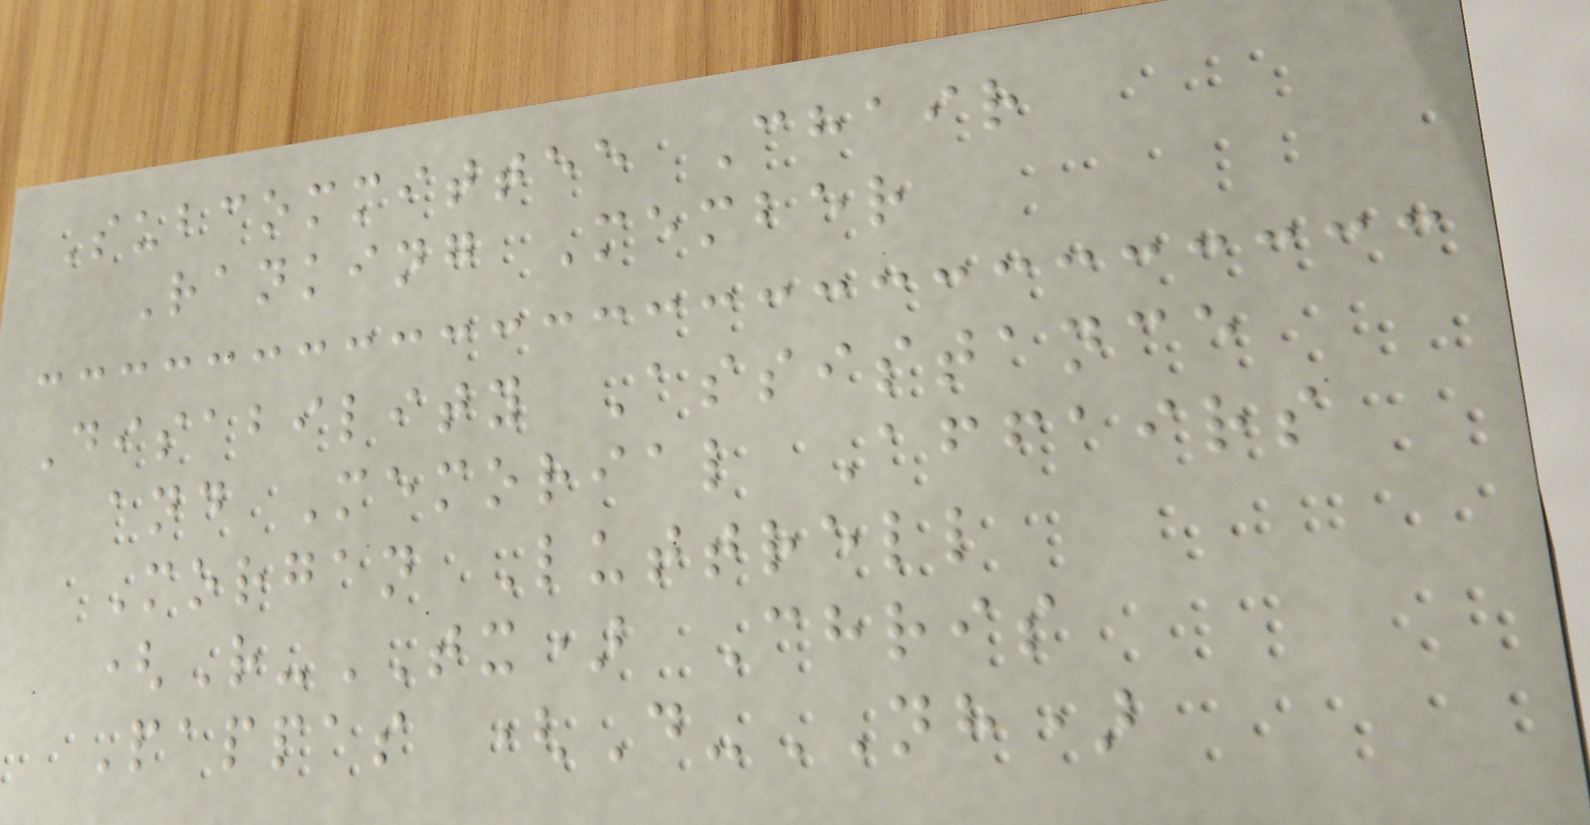Subcommittee Chair
Ranking Member
Disability Assistance
and Memorial Affairs
Morgan Luttrell
(R-TX) Chris
Pappas (D-NH)
